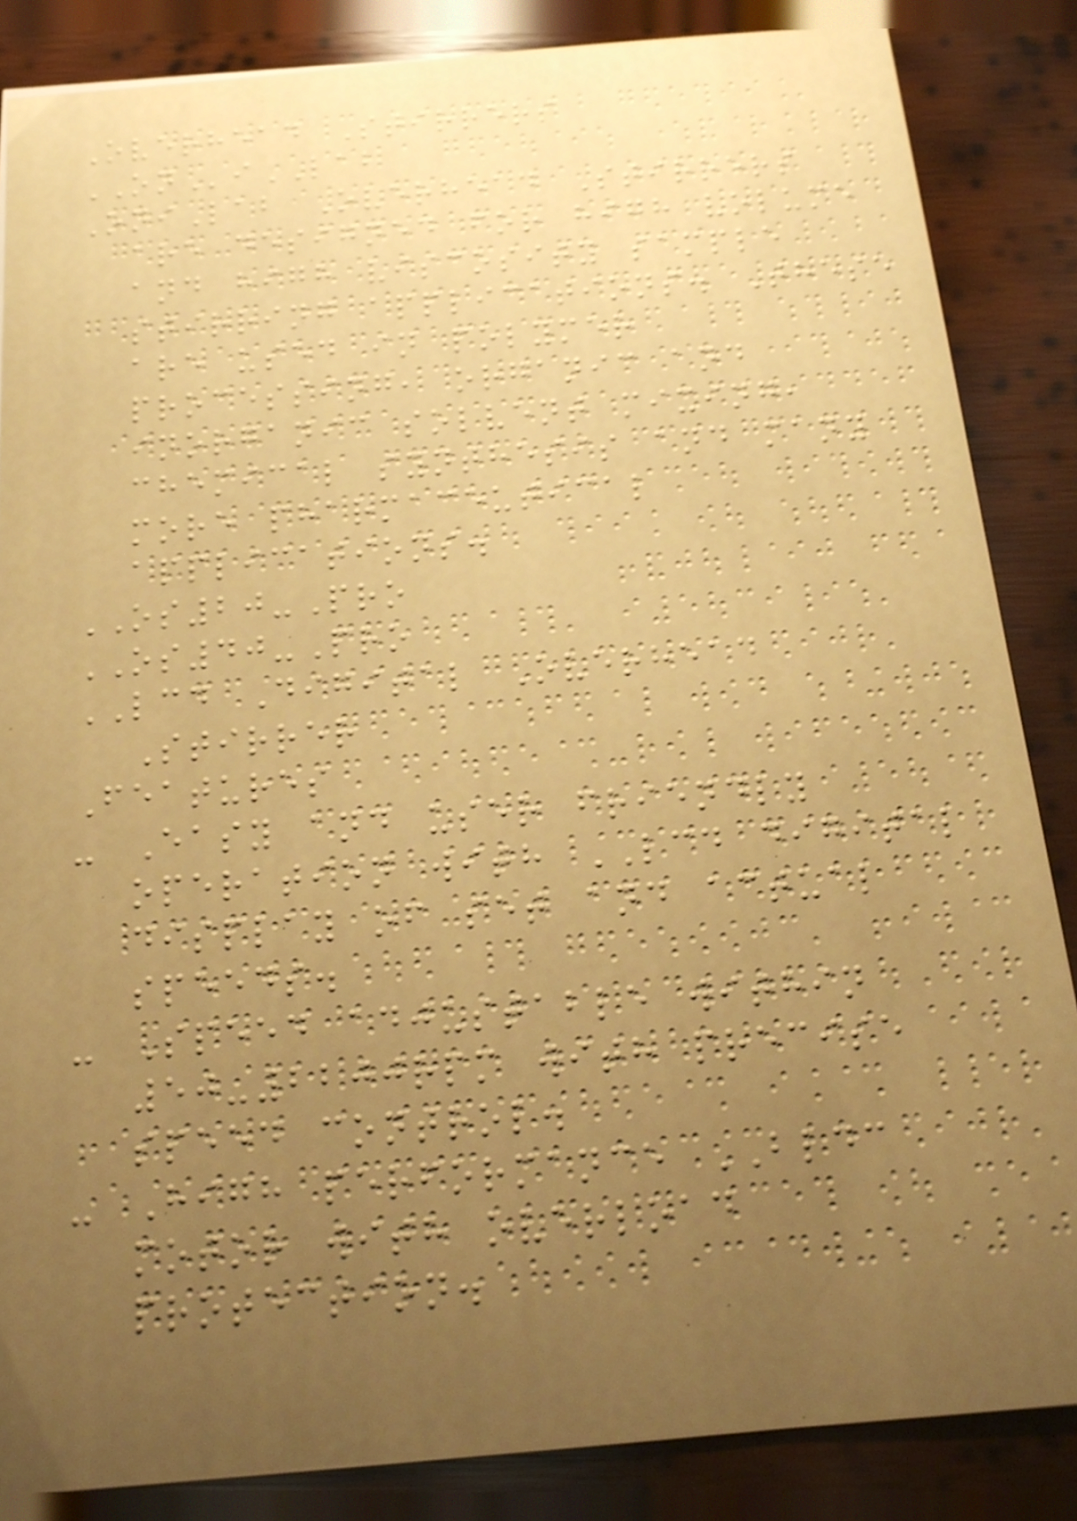Overhead Stirrers
ONiLAB
OniLab Overhead Stirrers
are designed for high volume
and high viscosity sample
stirring applications. These
are used in polymer
processing, organic and
inorganic solvent mixing,
chemical synthesis and many
more pharmaceutical
applications.
OS20-Pro
OS40-Pro
LCD Digital Overhead
Stirrer
Features
- Easy and user friendly
operation with LCD digital
display of set and actual
speeds.
- Speed adjustable within
50-2200rpm with precise
speed control.
- High performance BLDC
motor with overload
protection.
